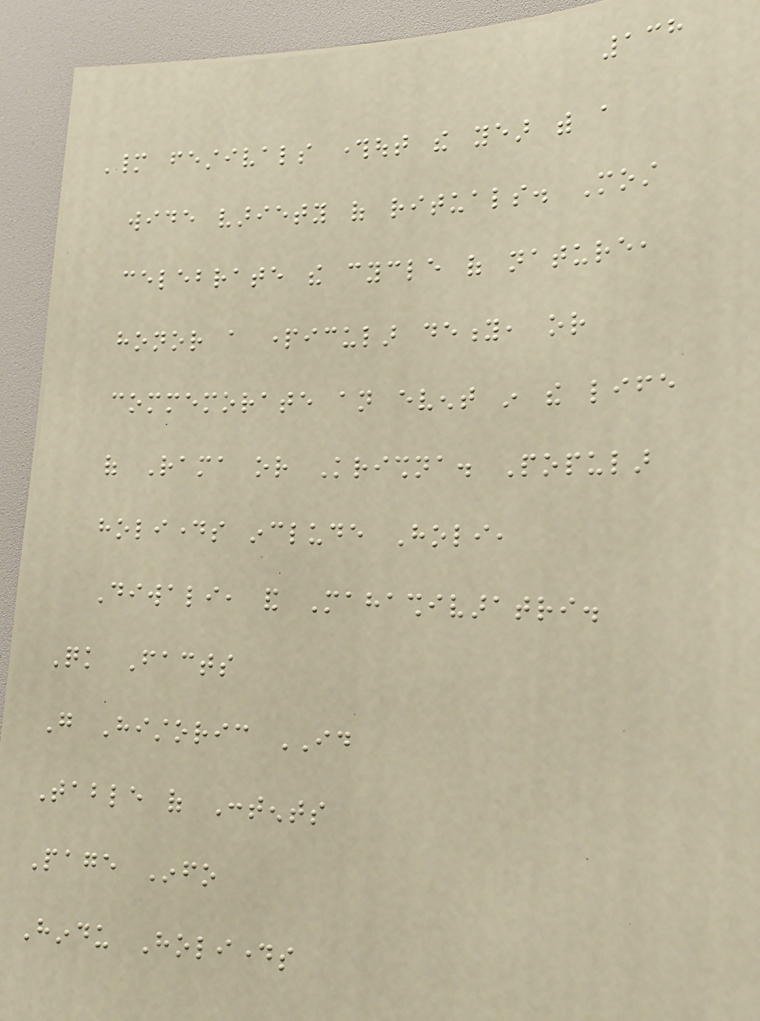138
Many festivals throughout the year with a
wide variety of rituals. Most
celebrate the cycle of nature,
honor a particular deity, or
commemorate an event in the life
of Rama or Krishna. Popular
holidays include Holi,
Diwali, and Mahashivaratri.
Quick Facts
Go Historic ID
Table of Contents
Page Info
Hindu Holidays
